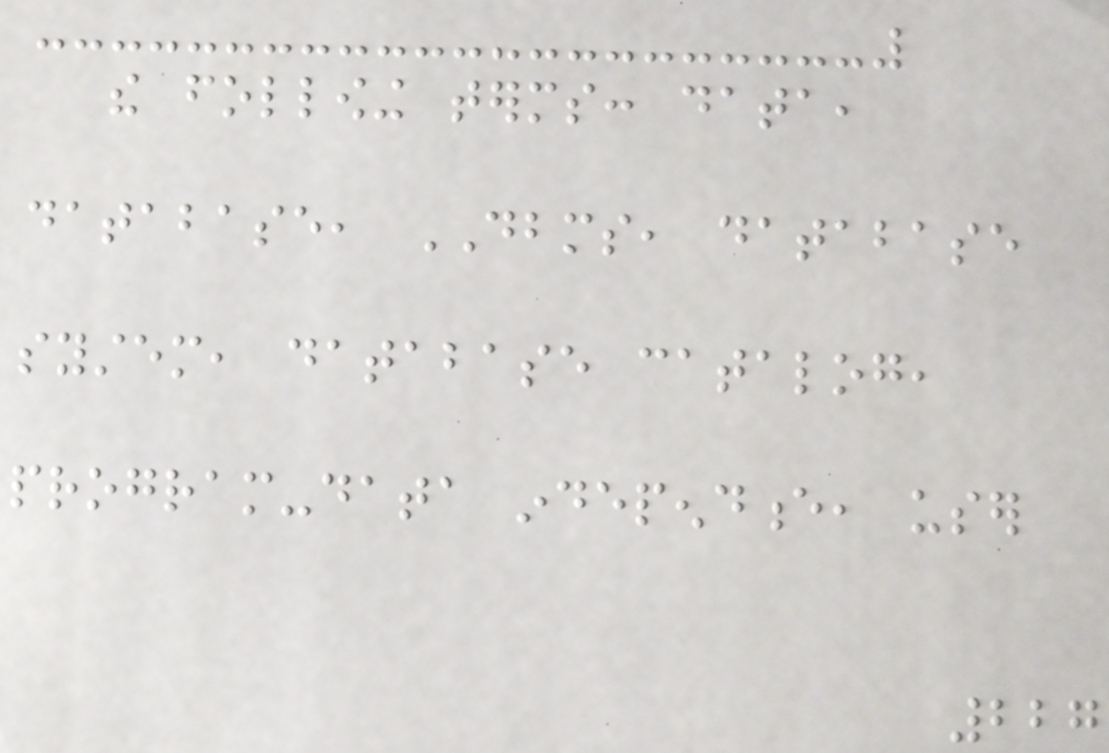the following terms: data,
database, DBMS, database
system, database catalog,
program-data independence, user
227
